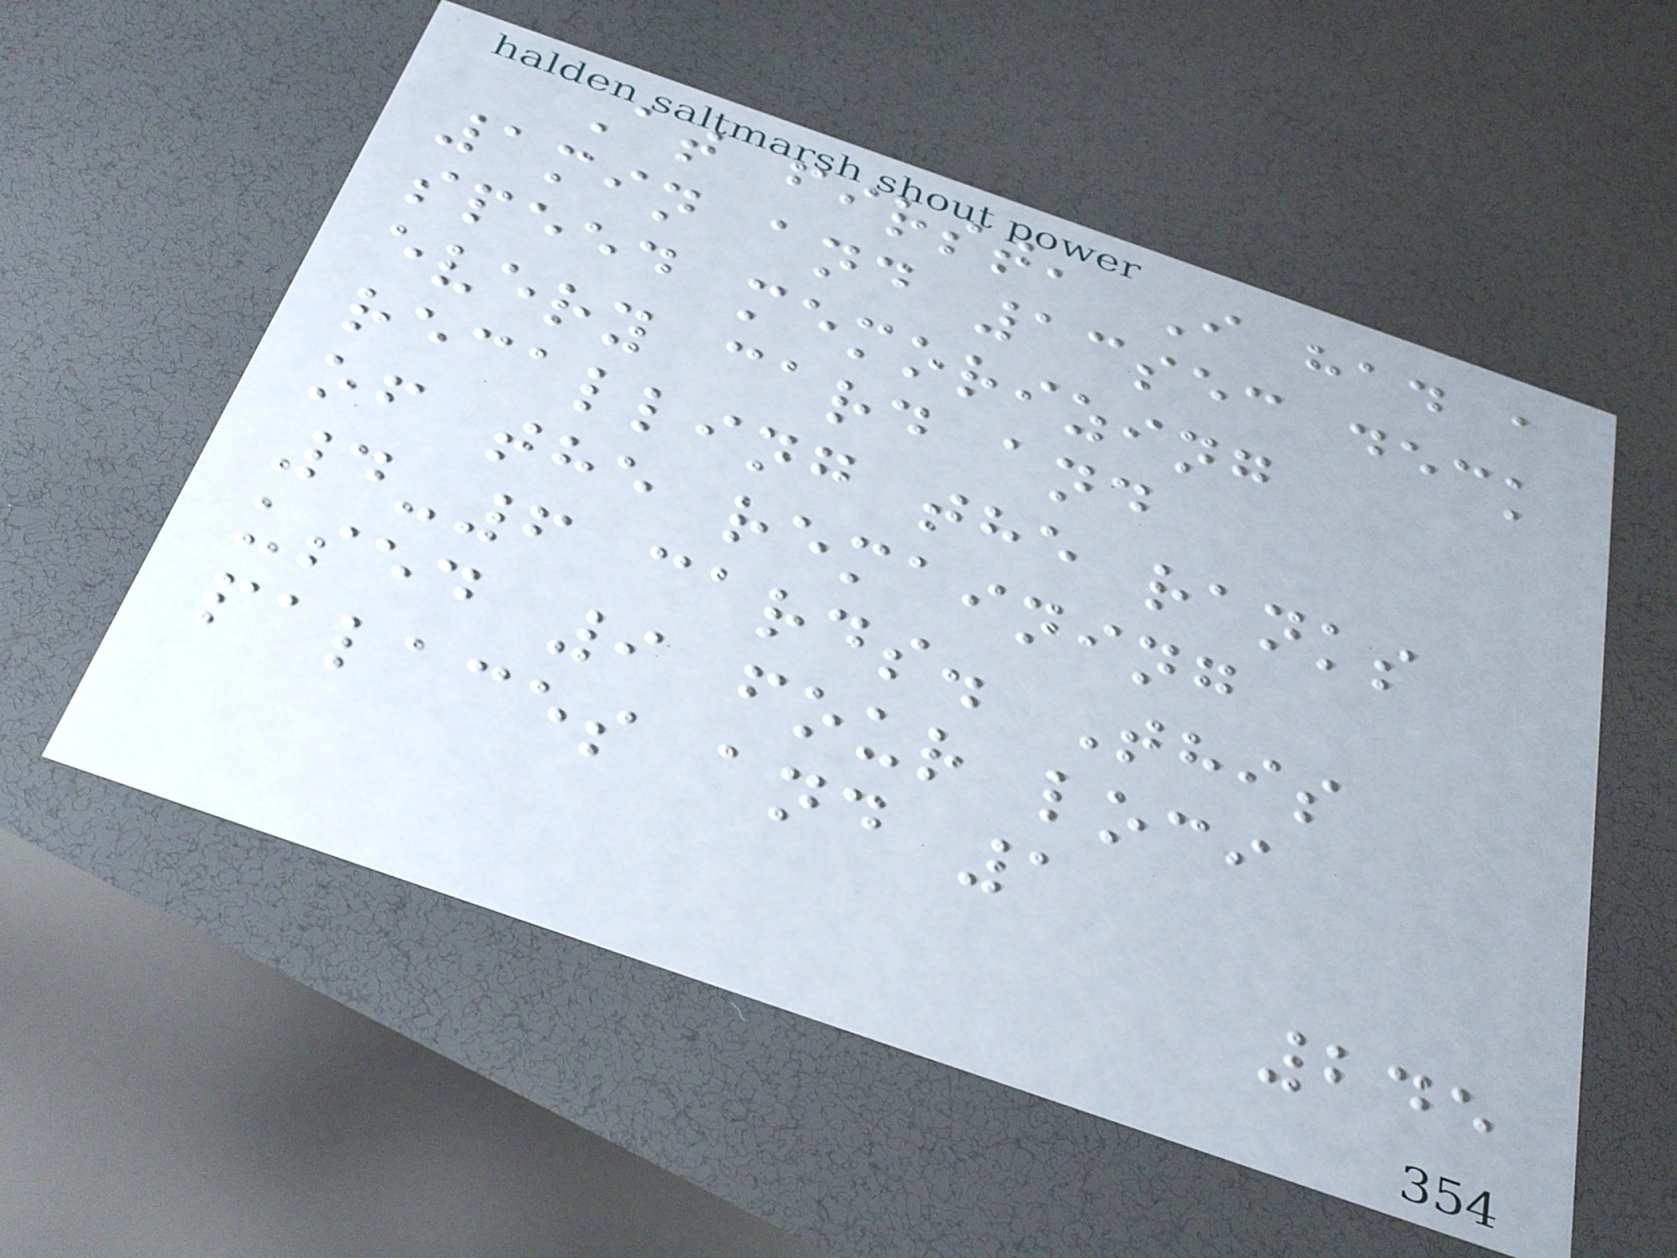At first, I had a
1min and 13sec deck
speed memorizing
every card and
recalling the ranks
of the remaining
4-6 cards. This
used 9 four loci
palaces and 1
245
